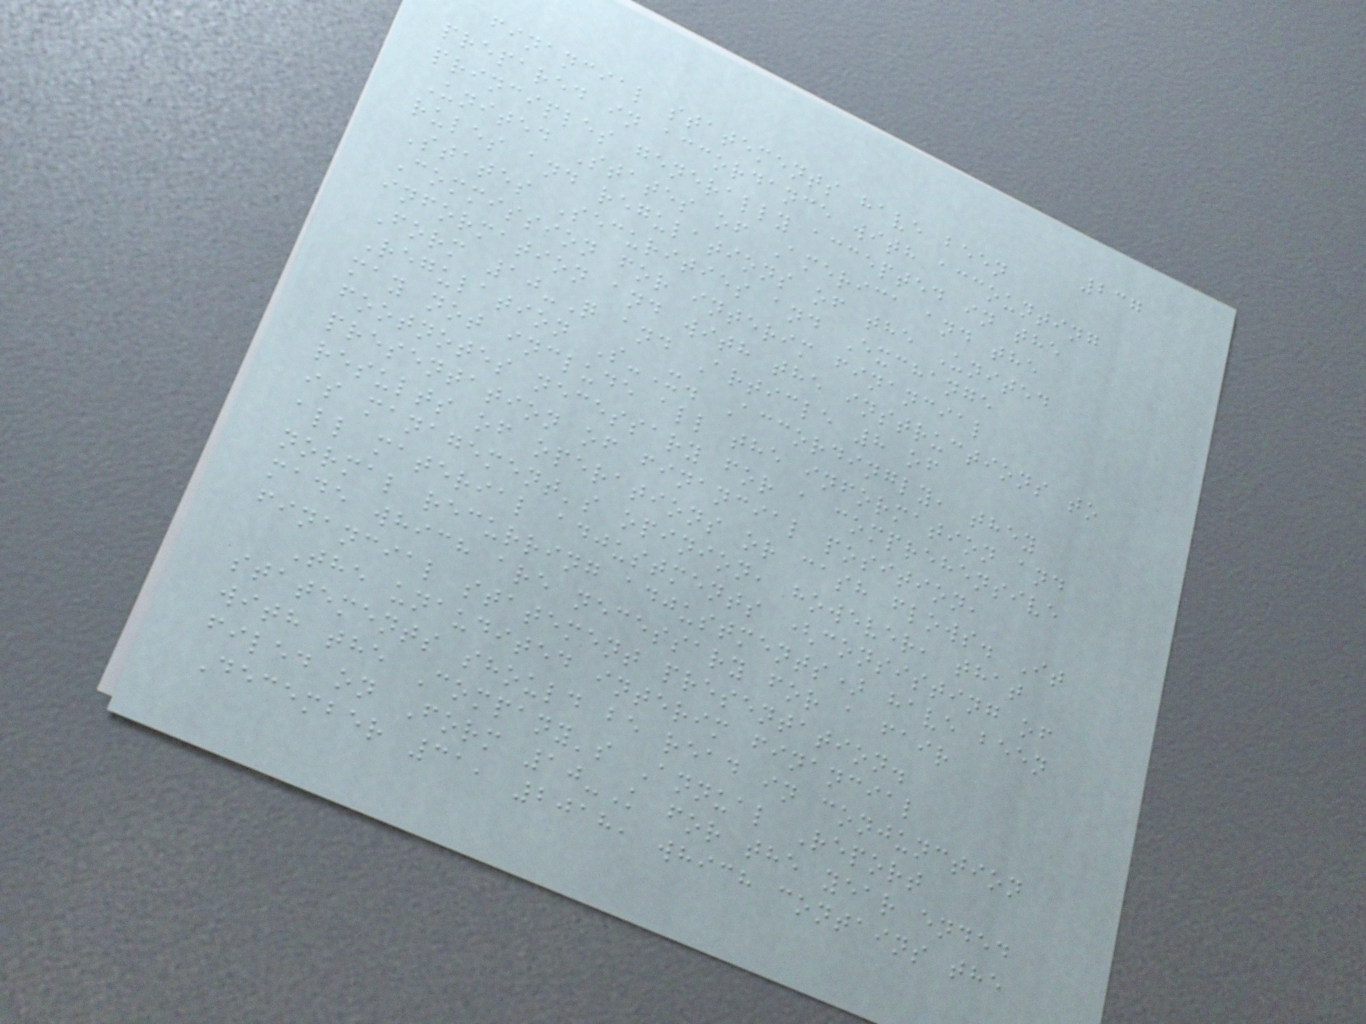237
financial statements have been
prepared in accordance with accounting
principles generally accepted in the
United States of America and the
rules and regulations of the United
States Securities and Exchange
Commission for interim financial
information and with the instructions to
Form 10-Q and Article 8 of
Regulation S-X. Accordingly, they
may not include all the information and
footnotes necessary for a comprehensive
presentation of financial position,
results of operations or cash flows. It
is management's opinion, however, that
all material adjustments (consisting of
normal recurring adjustments) have been
made which are necessary for a fair
financial statement presentation.
The unaudited interim financial
statements should be read in conjunction
with the Company's Annual Report
filed on Form 10-K for the year ended
December 31, 2018, which contains the
